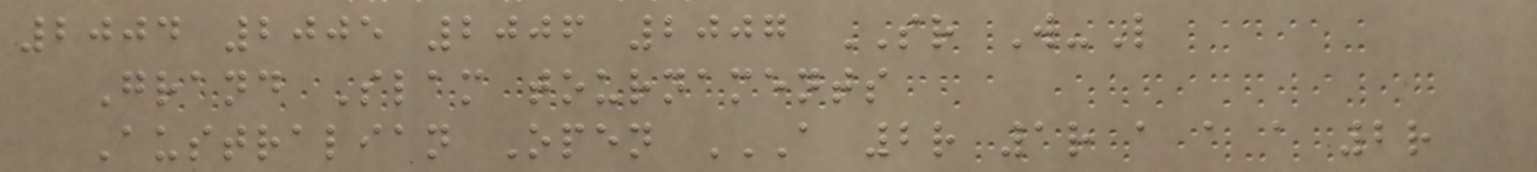2004 2005 2006 2007 SR W-L
Grand Slam tournaments
Australian Open A 2R 1R A A A 2R
